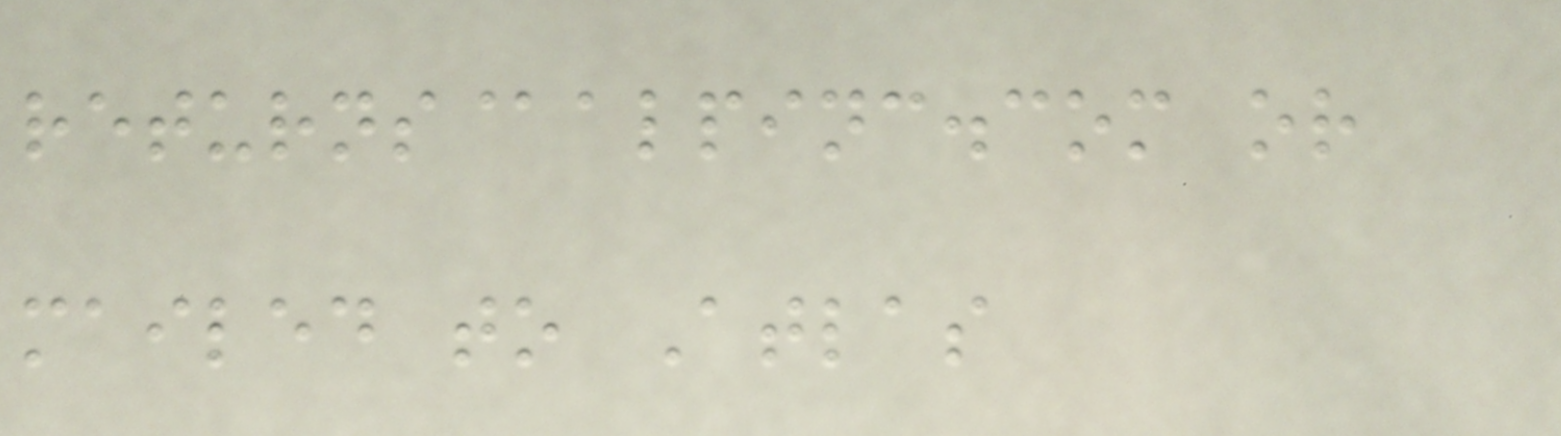returns@alpinc.com or
mailed to Atlas
